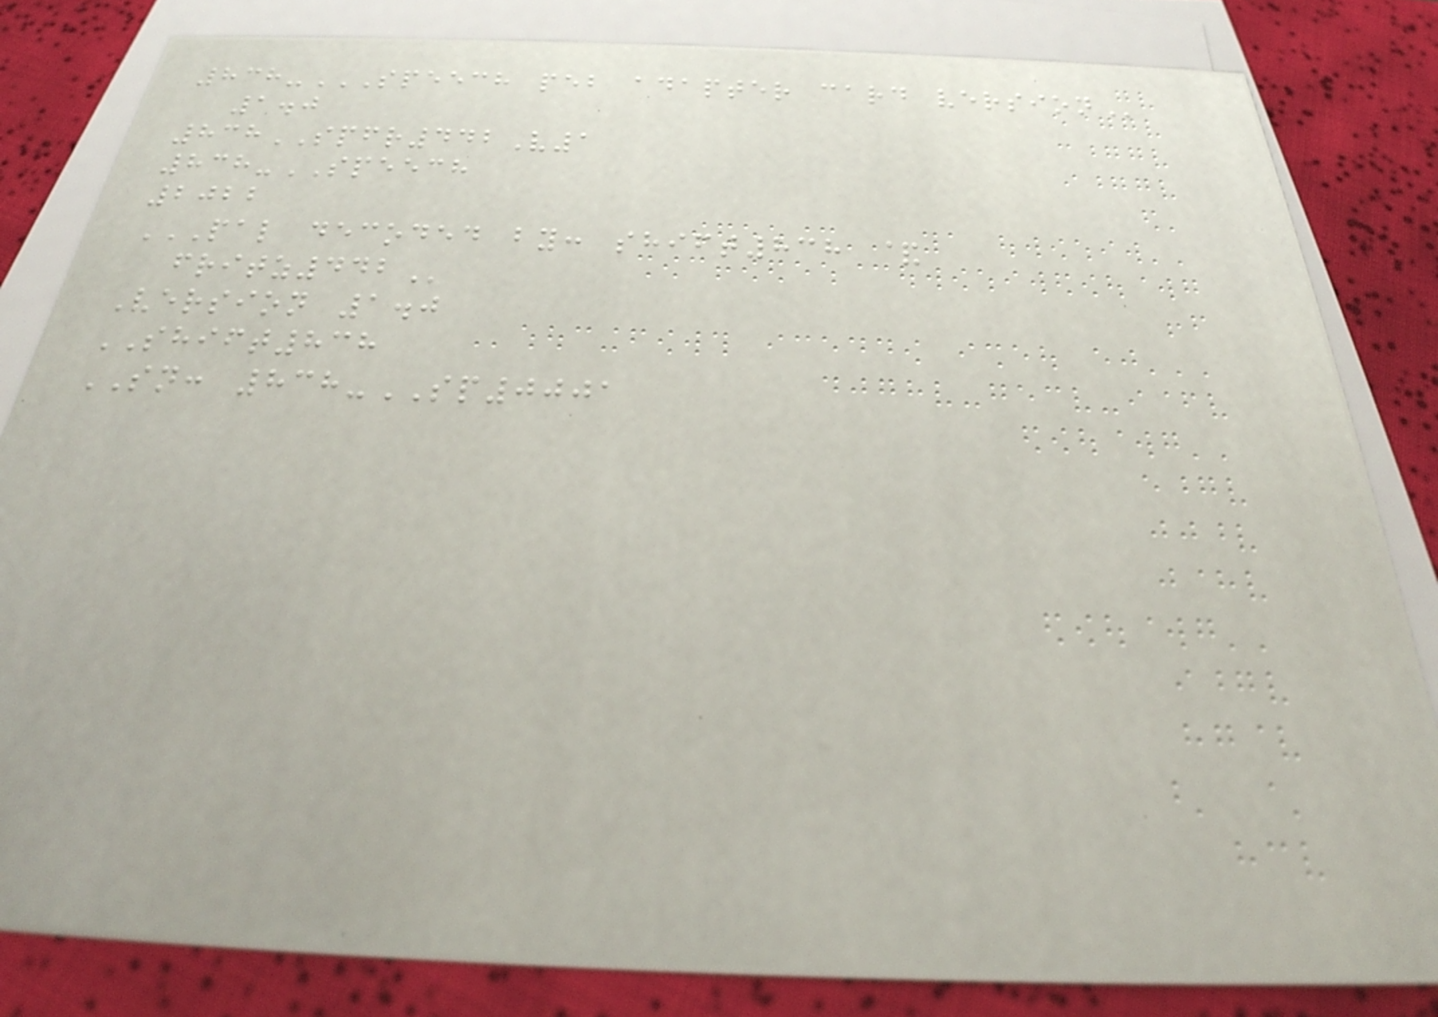838-SPEECH PEB ADAPTER CARD VERSION
1.0
838SPFR442V1
838-SPEECH
2022
PAL DECODED BY: SHIFT838 &
FRITZ442
Version 1.0
SHIFT838
SN: 838-SP0001
